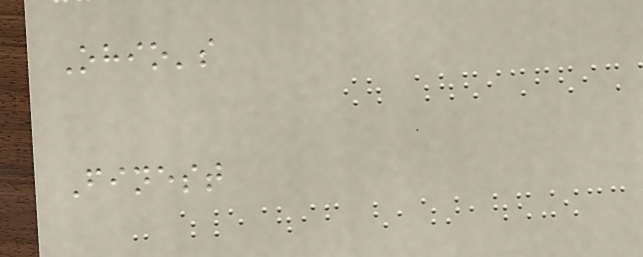Ohio's
Finest
